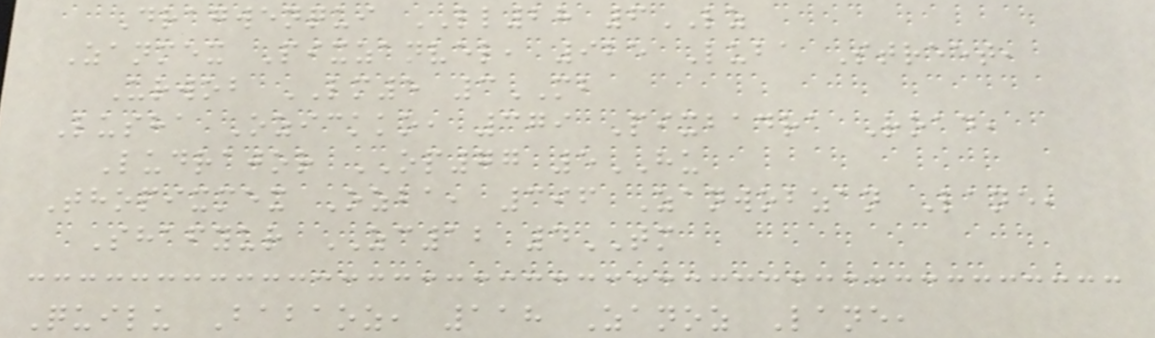Dragwenqui LL28 6LZ
Zanmex Pixzanvel, 925 Luba Street,
Urwob LM5 3MB
Lusha Ozickko, 379 Pixbadra Road,
Ludrajor OP77 5HU
Thopixmex Ozba, 396 Zanwobzan Lane,
Shafyur ZC12 4TM
Quilu Babaoz, 118 Zanoz Lane,
